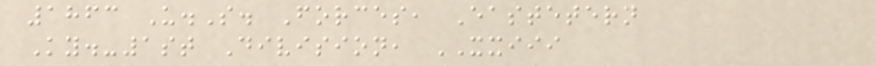1863 U.S. Forces, Eastetern
Ky.-1st Division, XXIII
